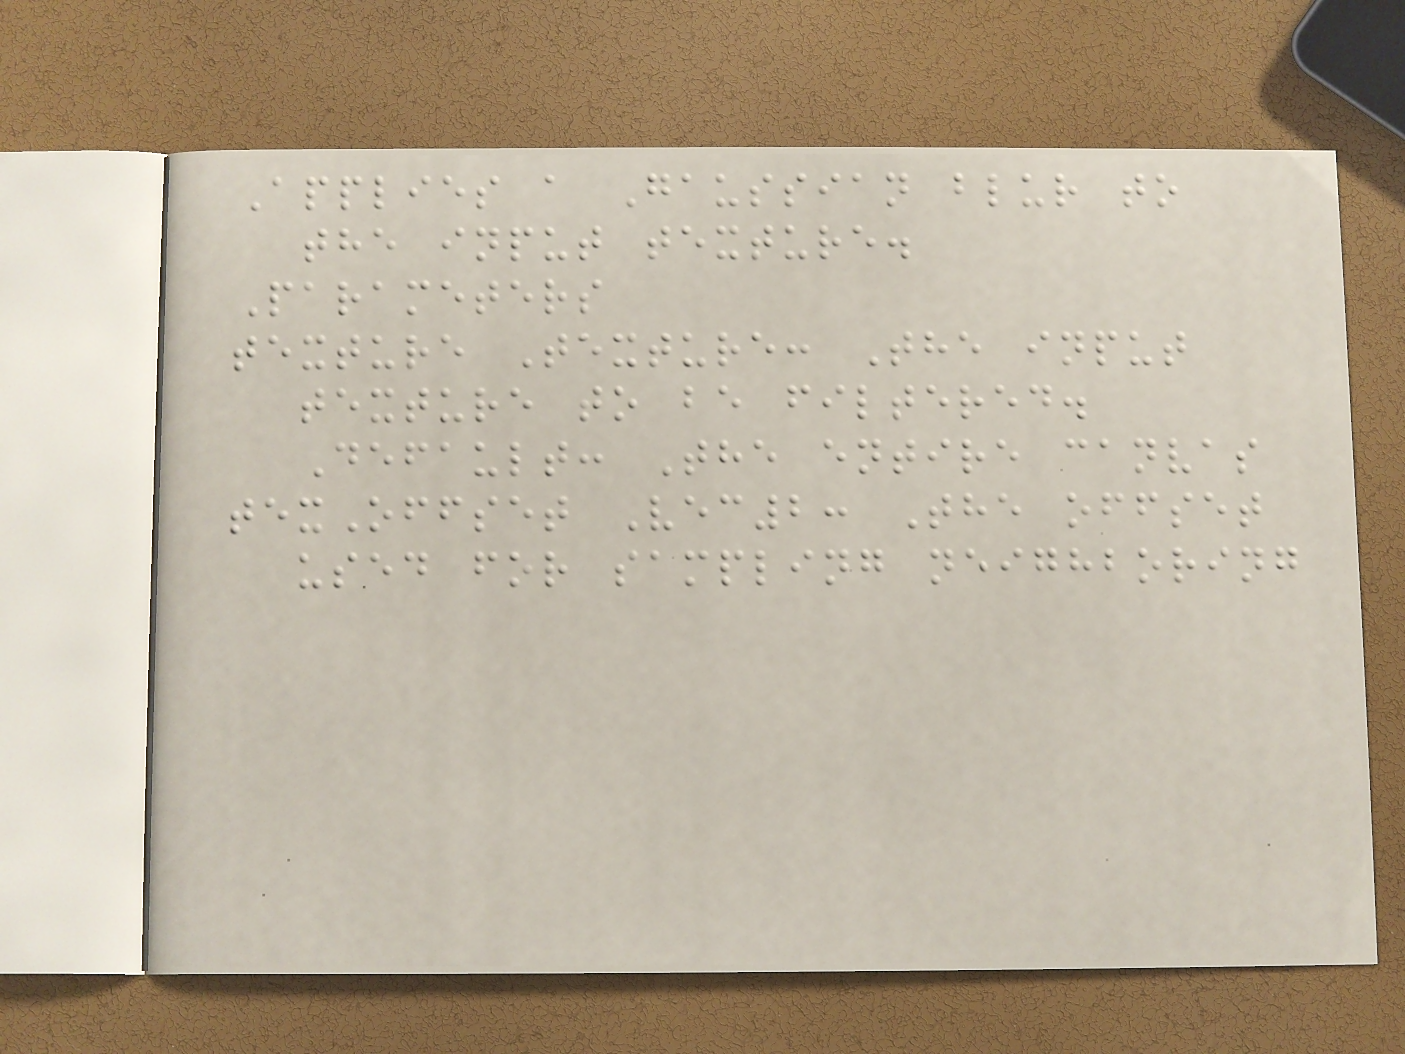Applies a Gaussian blur to
the input texture.
Parameters
texture Texture: The input
texture to be filtered.
Default: The entire canvas
texOffset Vec2: The offset
used for sampling neighboring
